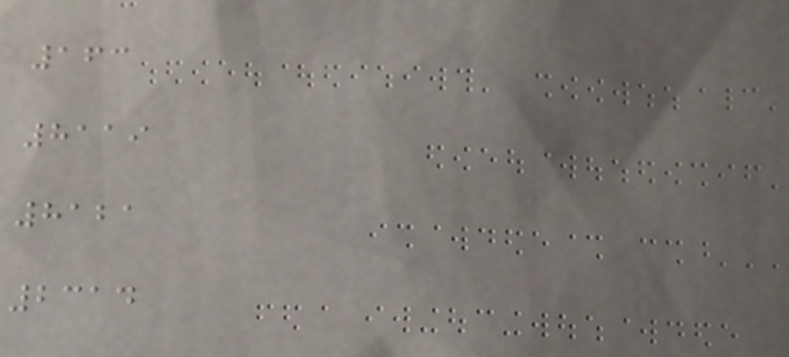163
8119
8121
2314
